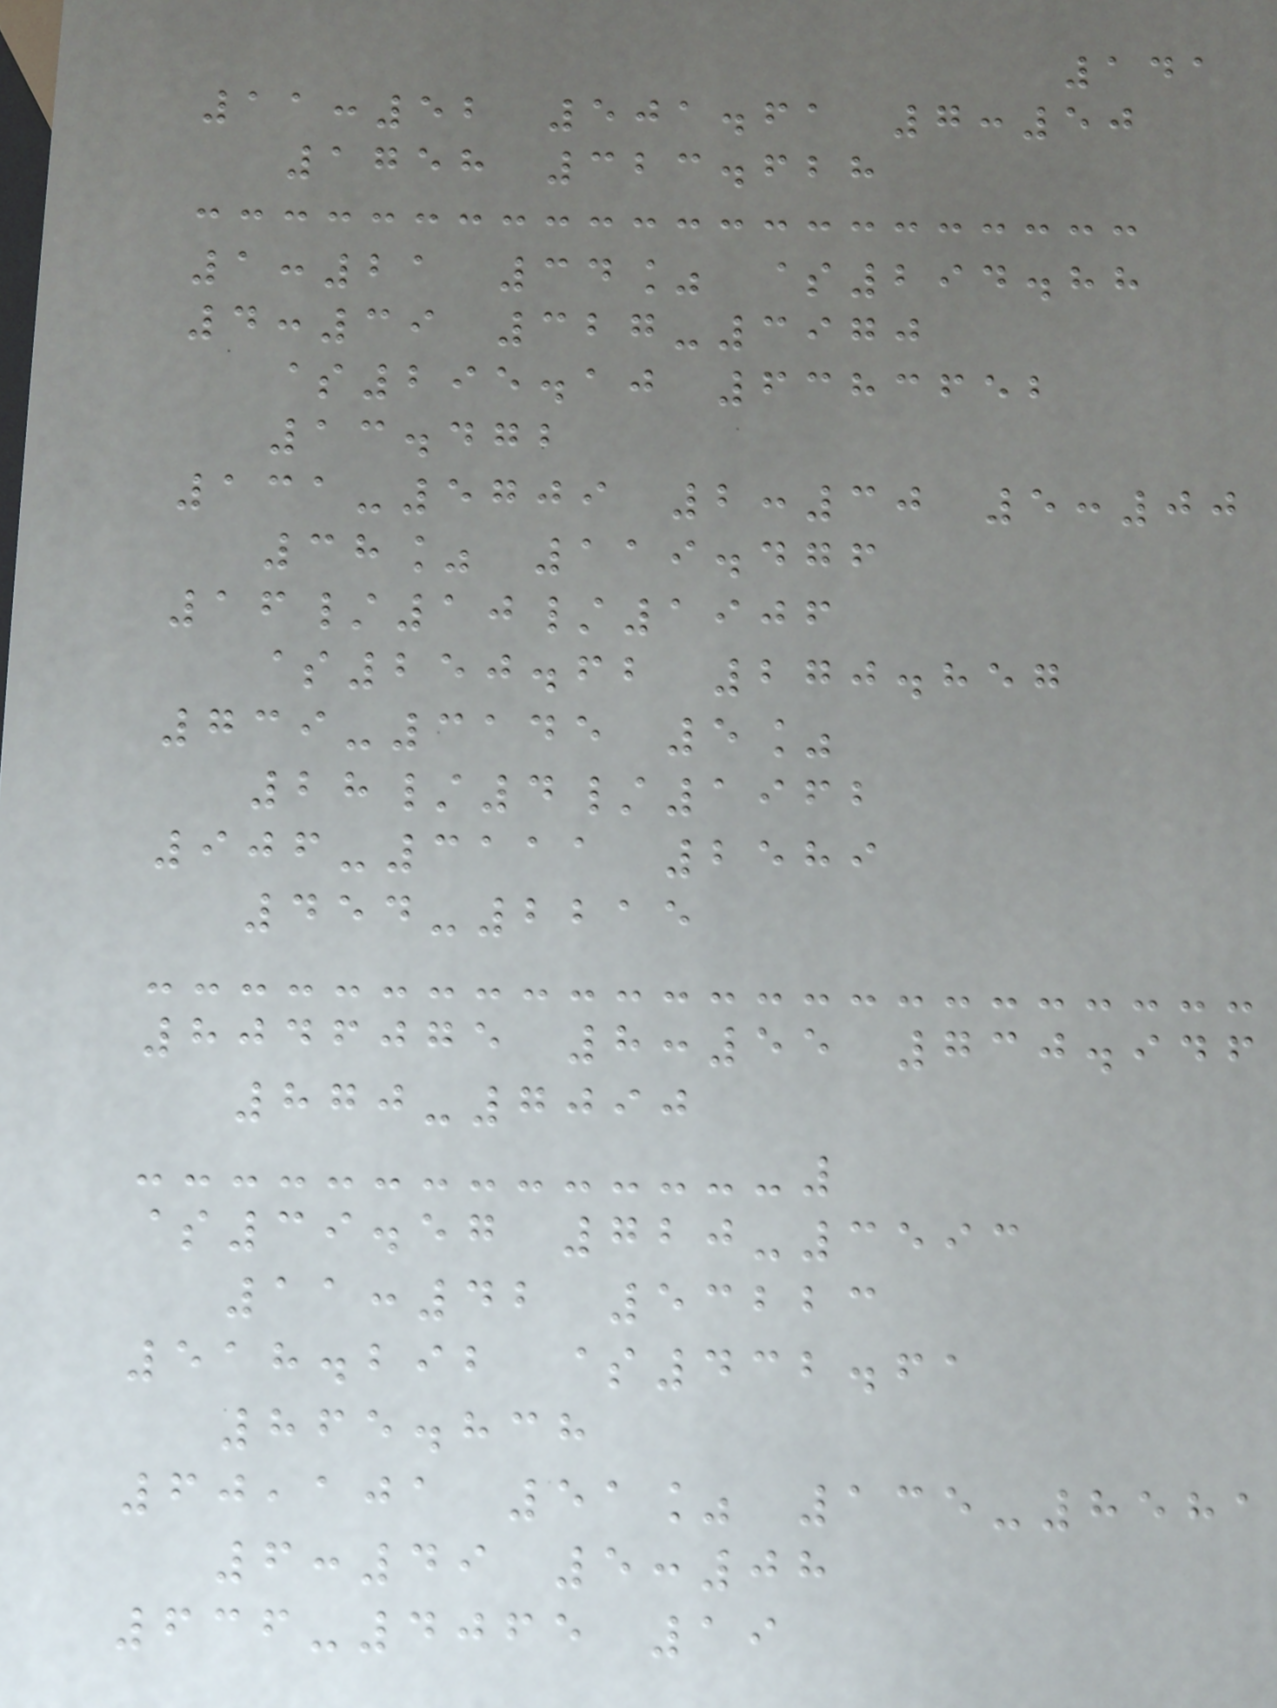141
11:52 501.61 7:50
1758 323.628
1:21 34% $294.88
4:39 327-3970
$295.10 6383652
13.472
131-5709 2:30 5:00
38% 119.476
16/10/1906
$250.62 270.857
739-3145 5%
28/4/1962
906-3111 2589
454-2215
8046075 8:55 730.946
870-7090
$39.57 720-3593
11:42 53223
518.292 $432.61
865.838
60,101 51% 135-8581
6:49 5:08
636-4065 19
